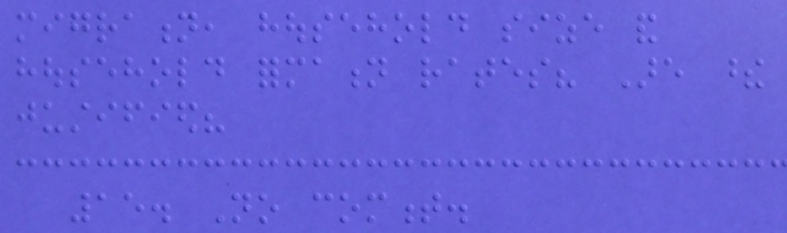migration, household size and
household formation rates? Are these
justified?
15. No comment.
